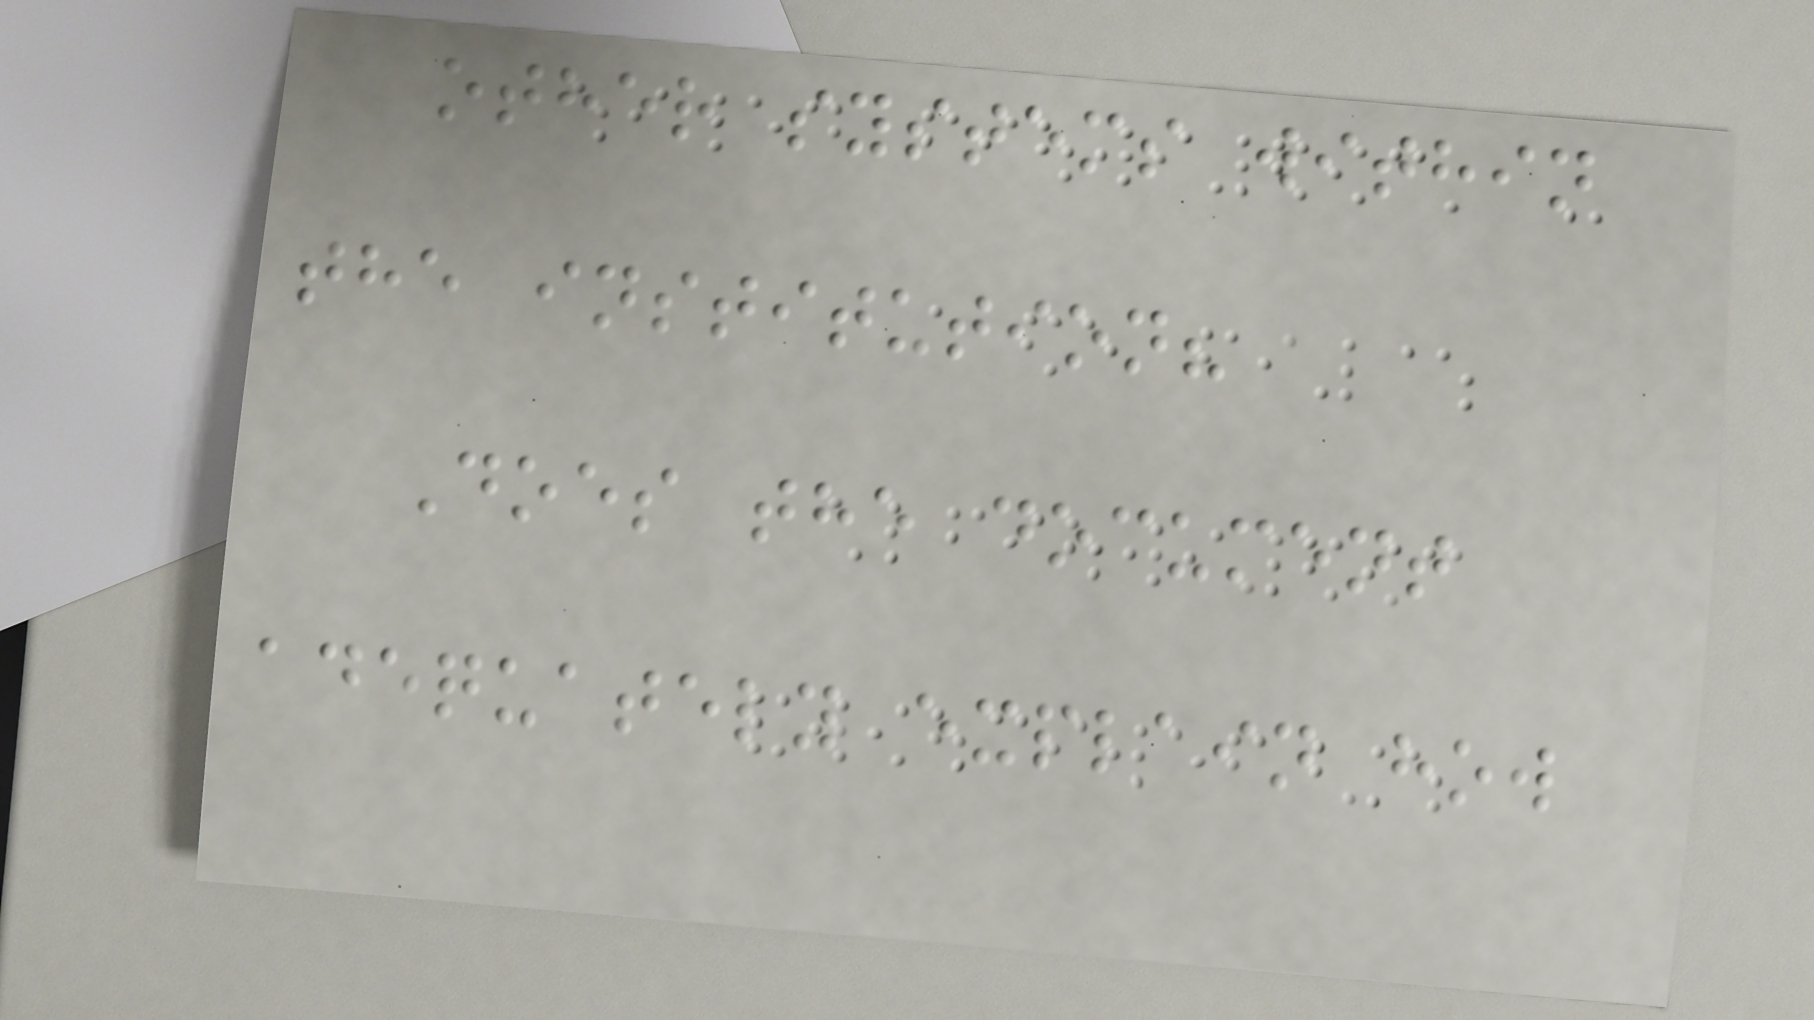other systems within
the institution?
Does the document
adequately explain how
